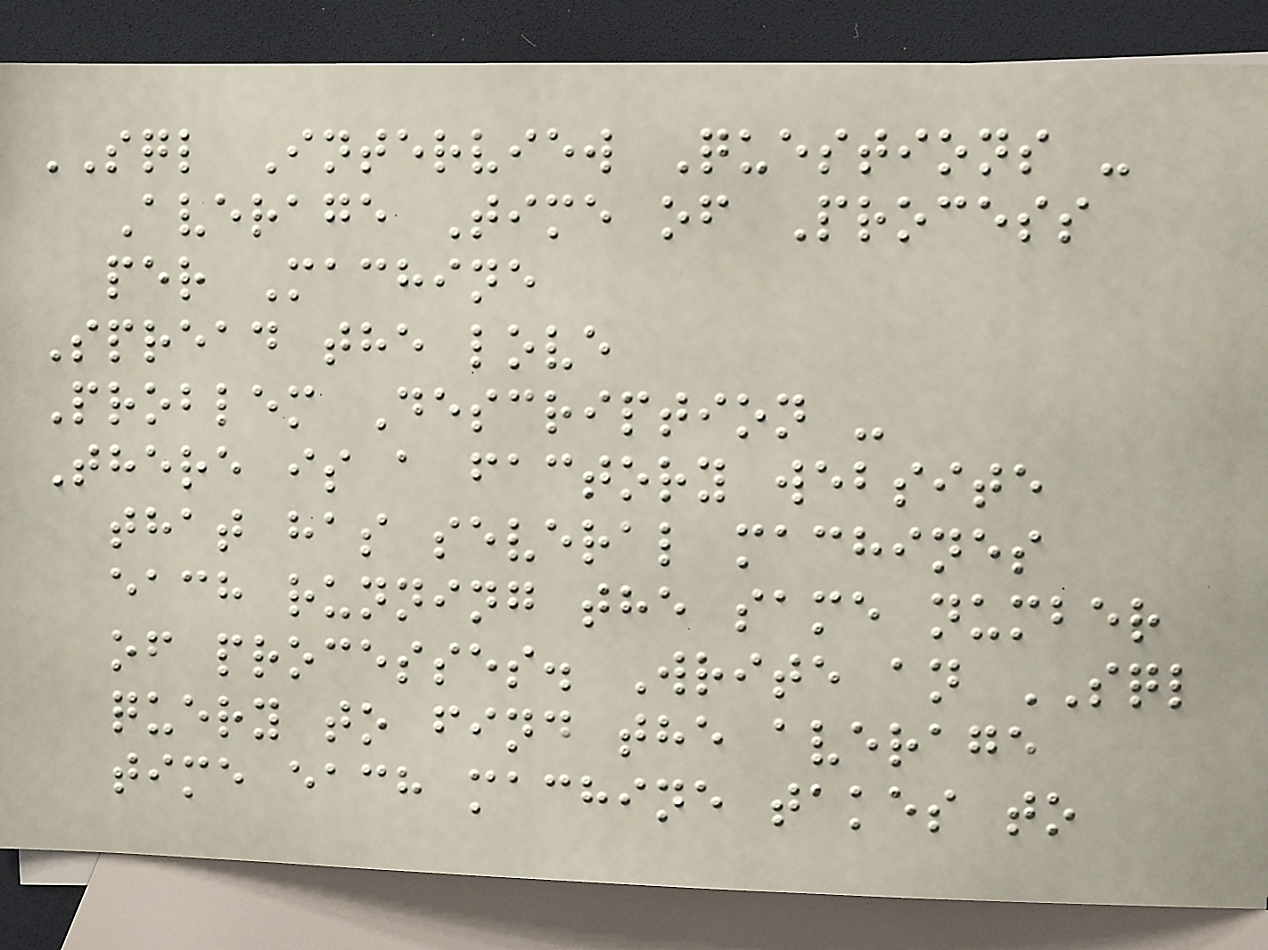SQL Interview Questions -
Average Time of Process
per Machine
Spread the love
Problem Description -
There is a factory website
that has several machines
each running the same number
of processes. Write an SQL
query to find the average
time each machine takes to
